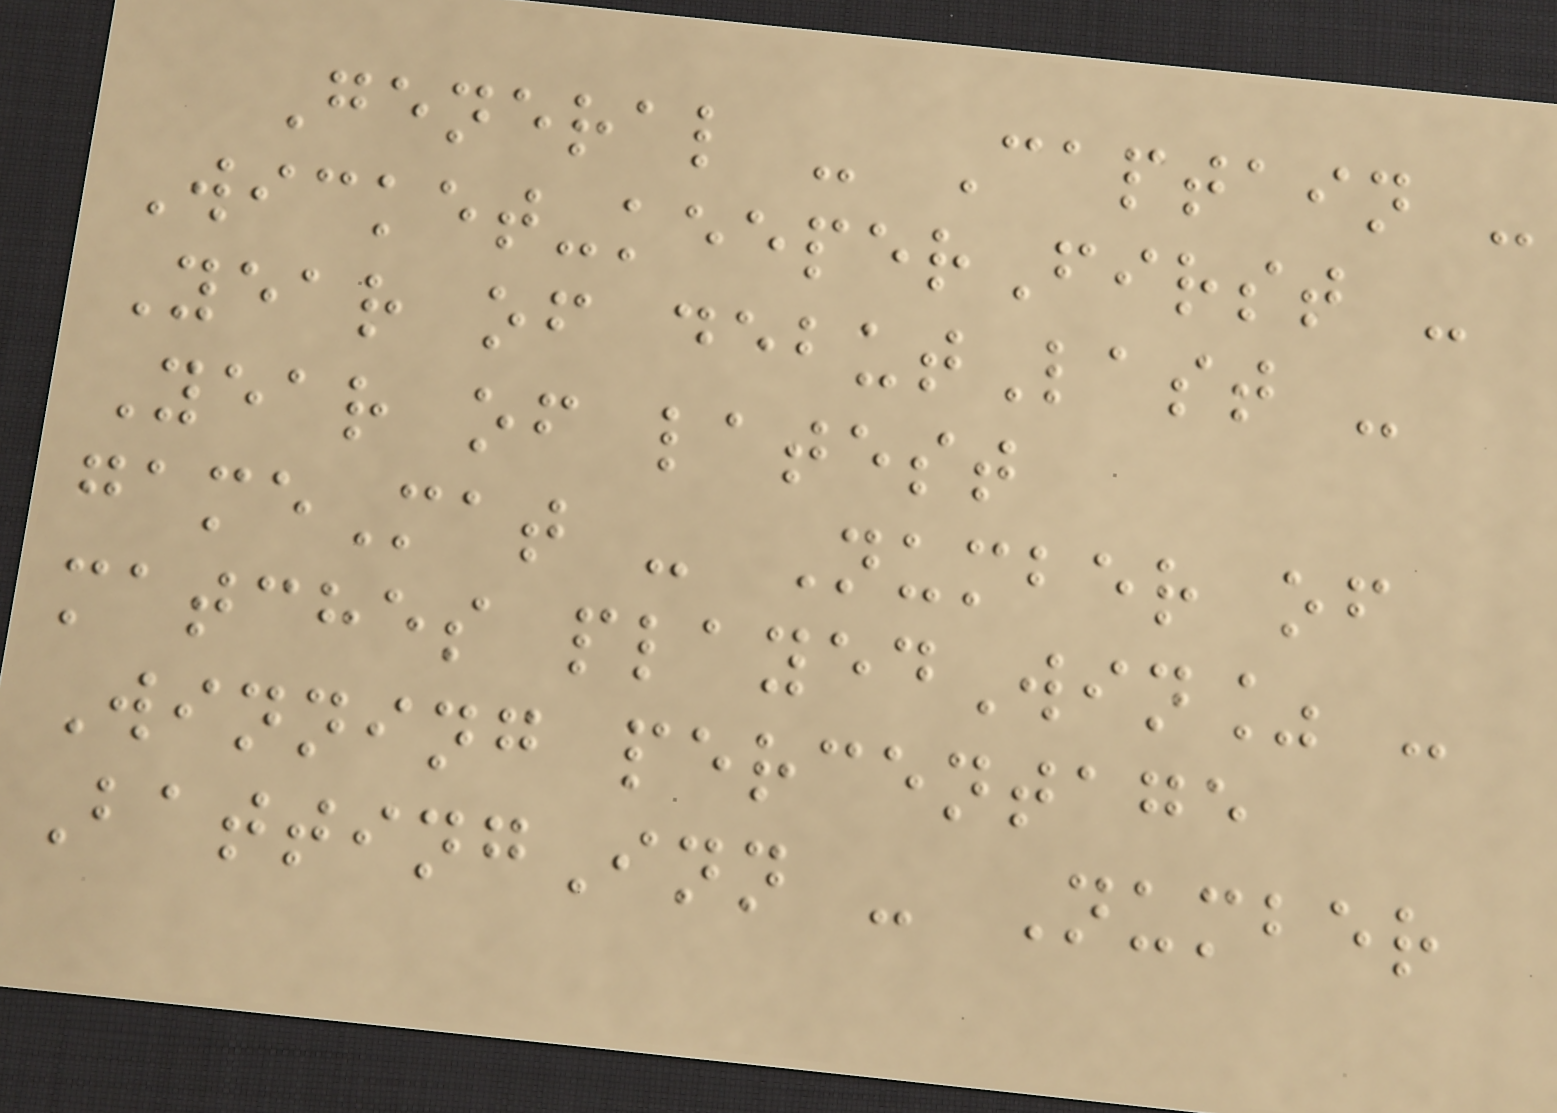General - Captain -
Wicket-keeperFirst -
Year of debutLast -
Year of latest
gameMat - Number of
matches playedWin% -
Winning percentage
BattingInn - Number
